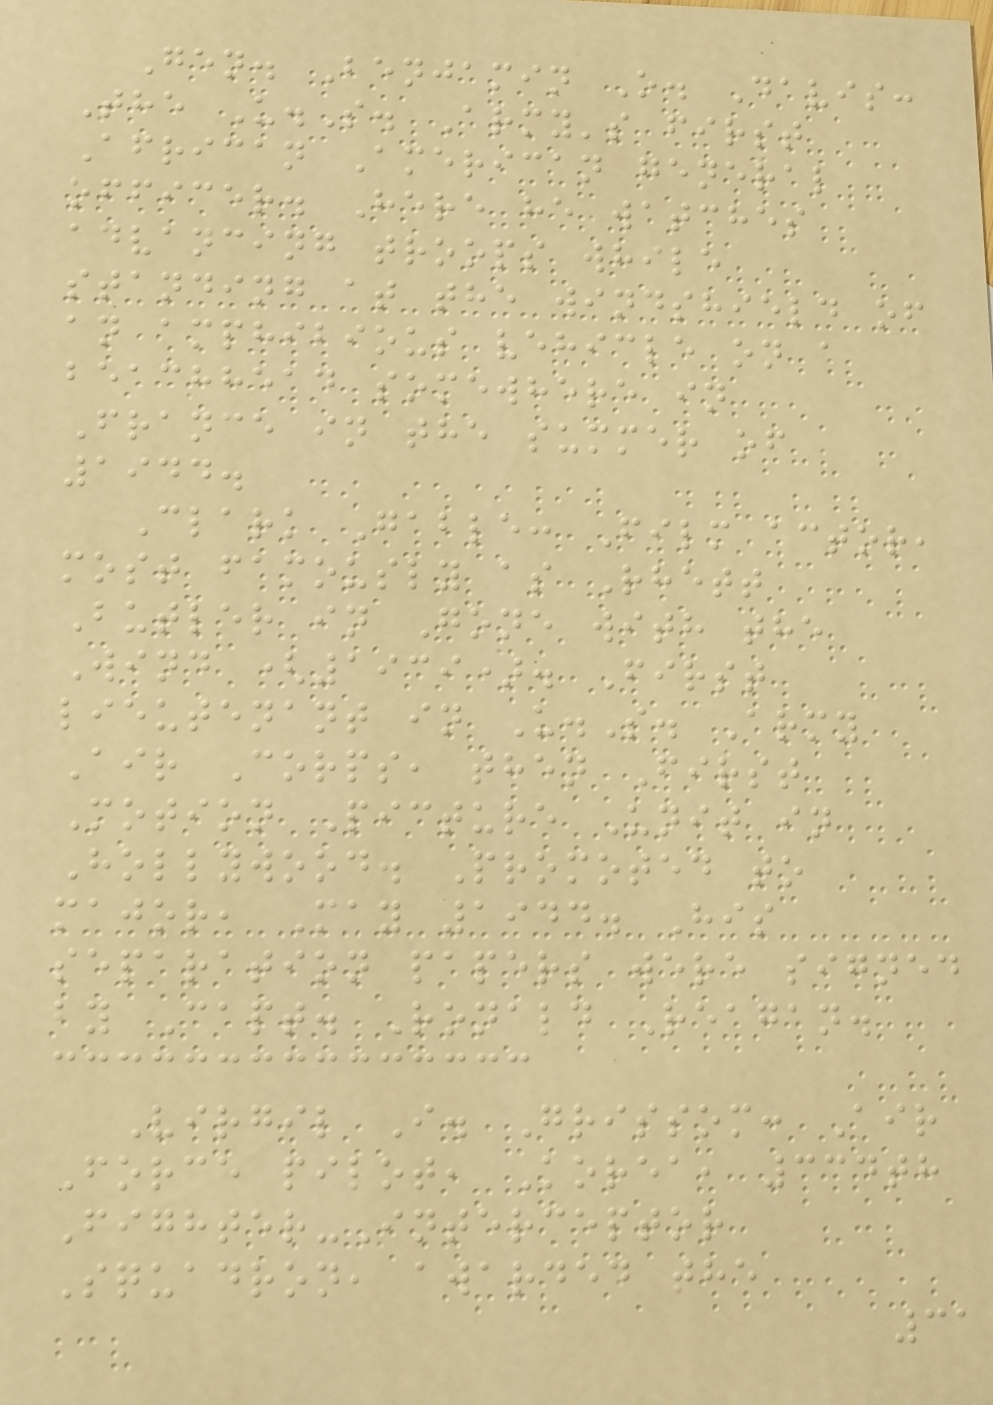Gen. Benjamin O. Davis:
The U.S. Army's first
African American general
officer. Here he watches
advancing troops while
standing at the windshield of
an amphibious vehicle on a
beachhead somewhere in
France in the summer of
1944.
Clark Gable: Film actor,
most famously as Rhett
Butler in Gone with the
Wind (1939). First
lieutenant in U.S. Army
Air Corps, then First
Motion Picture Unit in
Hollywood. Promoted to
major, May 1944. His
separation papers were signed
by Capt. Ronald Reagan.
Virgil I. Grissom: Air
Force pilot, Korea, 334th
Fighter-Interceptor
Squadron, awarded the
31
